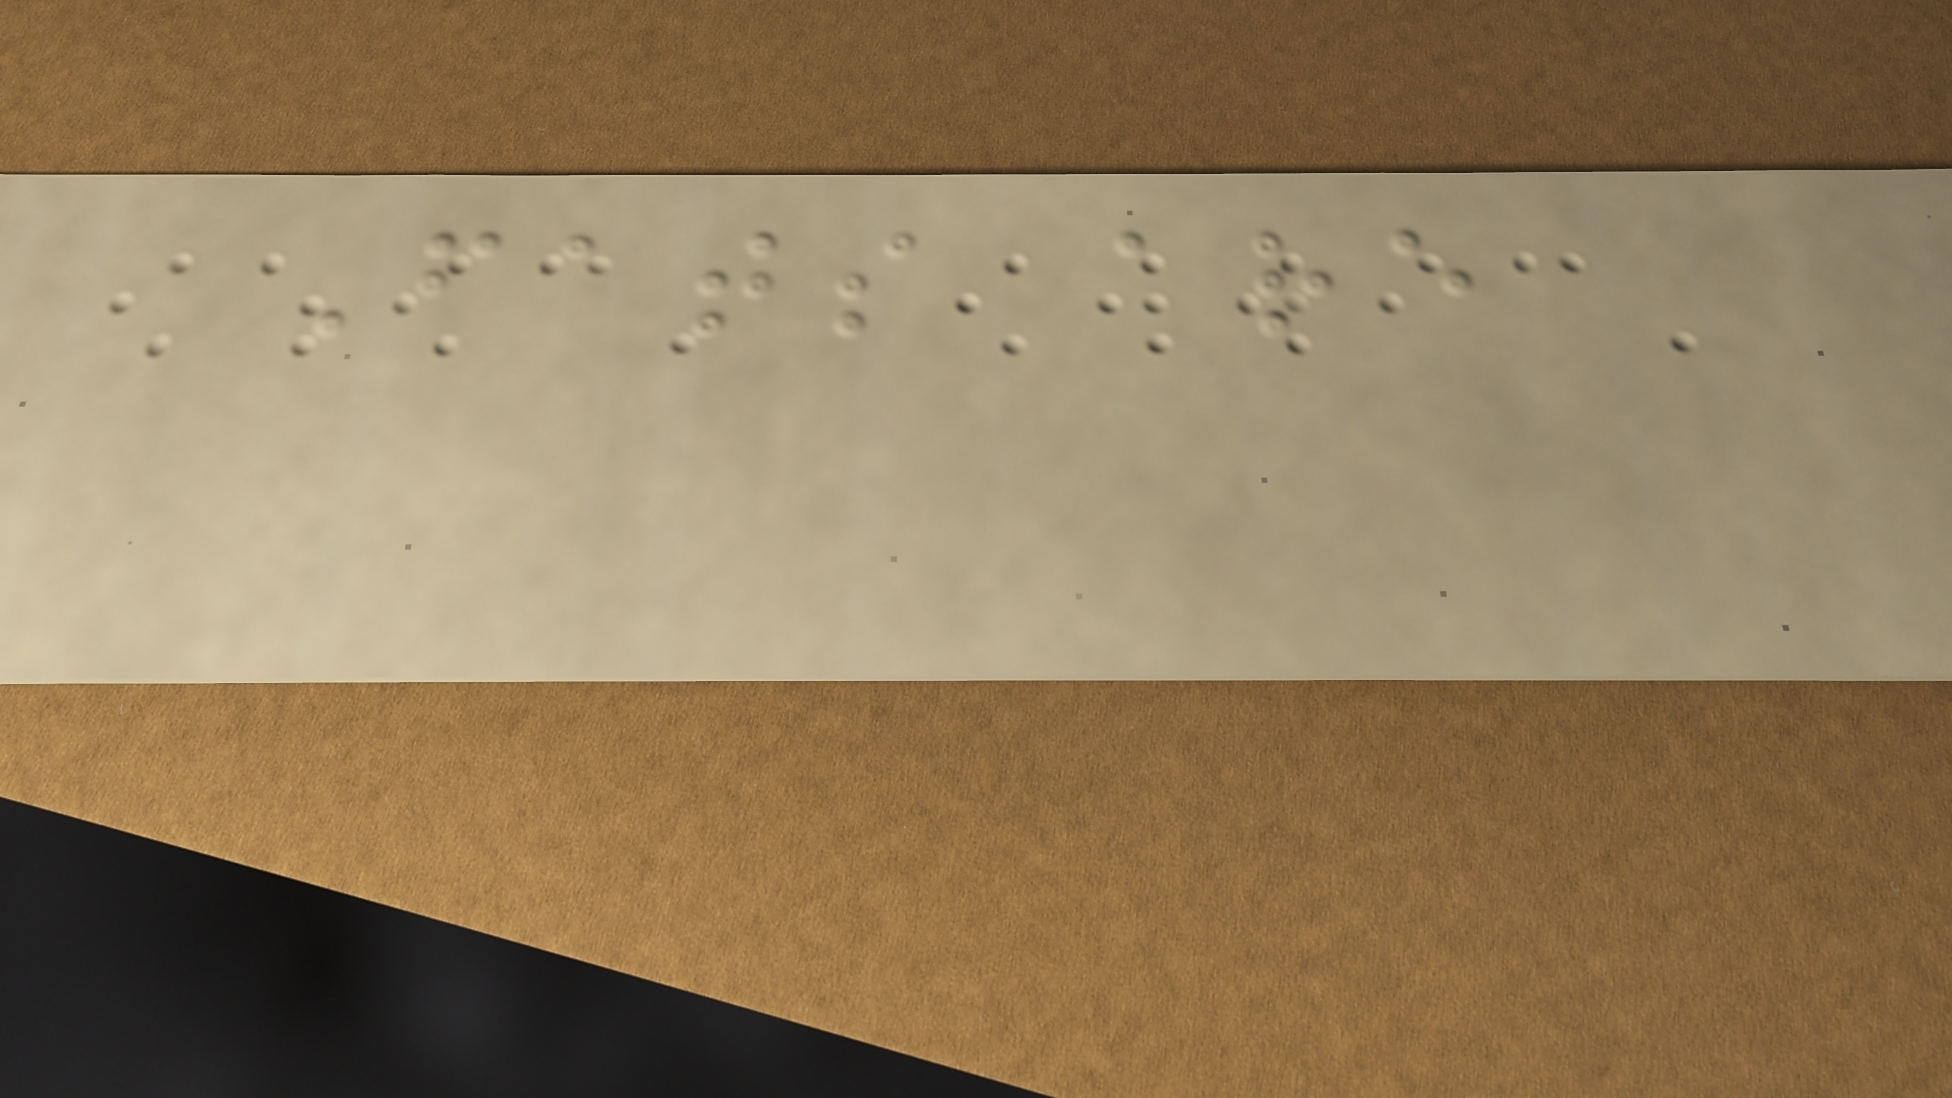Fats are
